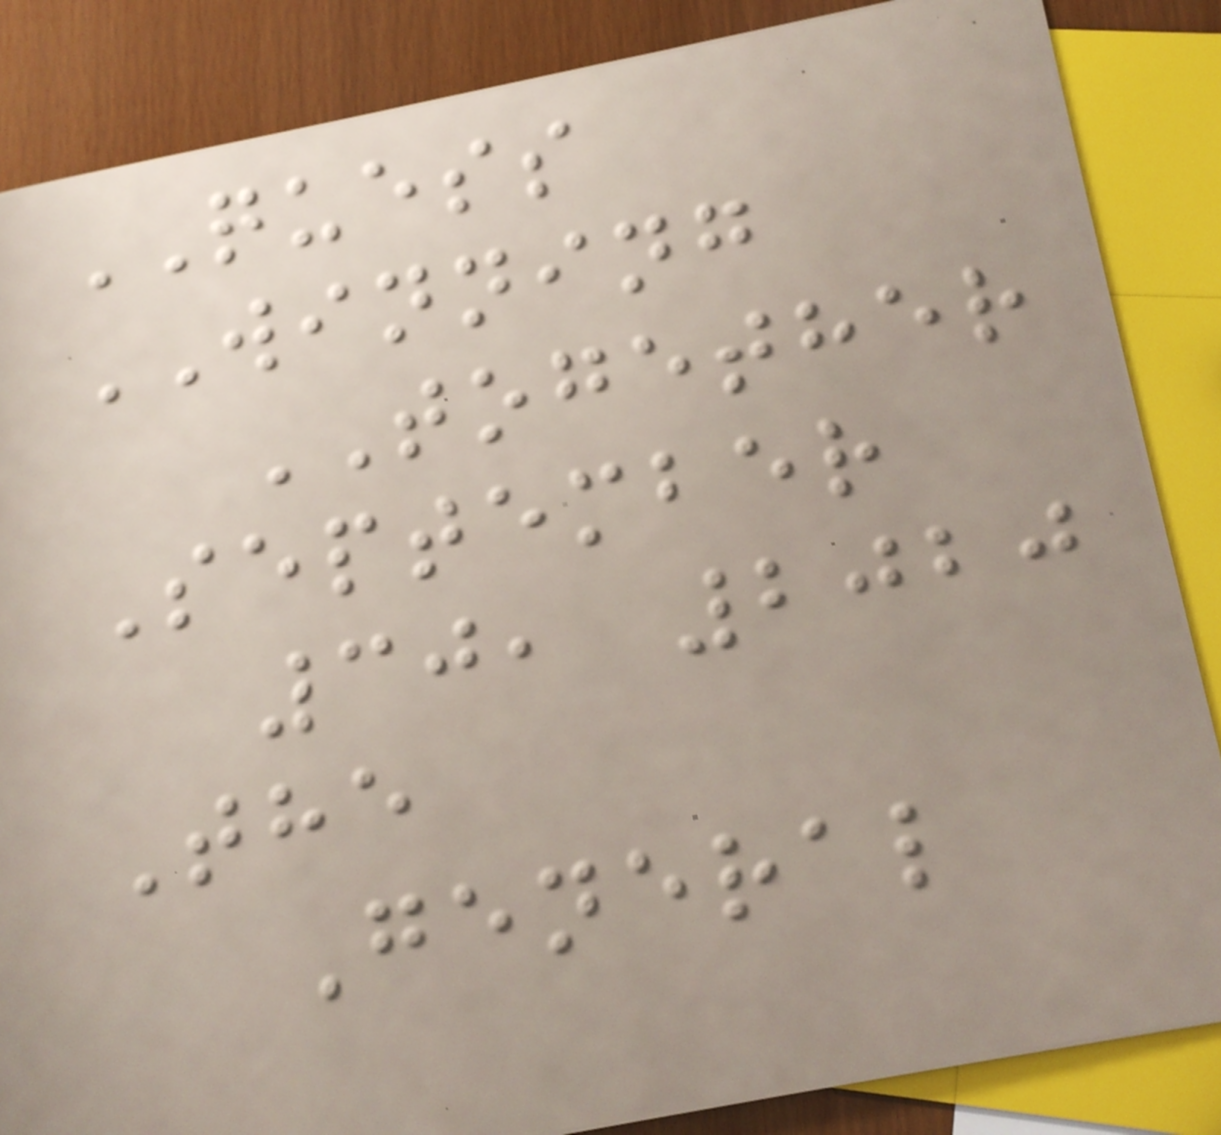QUESS
WINNING
TOGETHER
September
30, 2020
The
General
